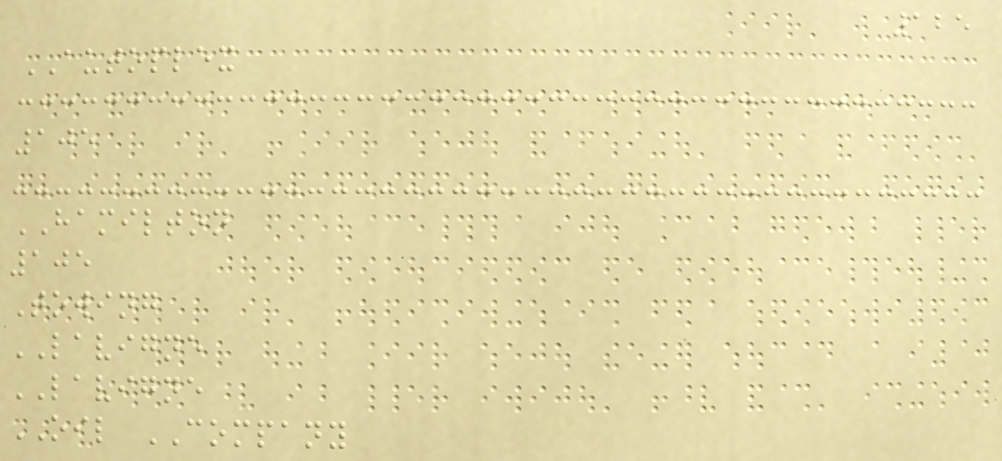125
AUTOPLEX
105
HAMILTON
105
Towing
LAVIGNE
LAVIGNE
OIL COMPANY
